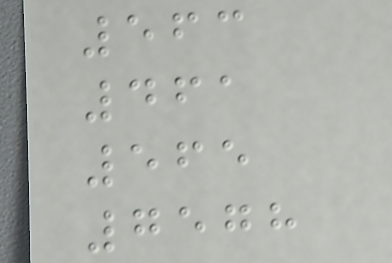563
461
565
7578
